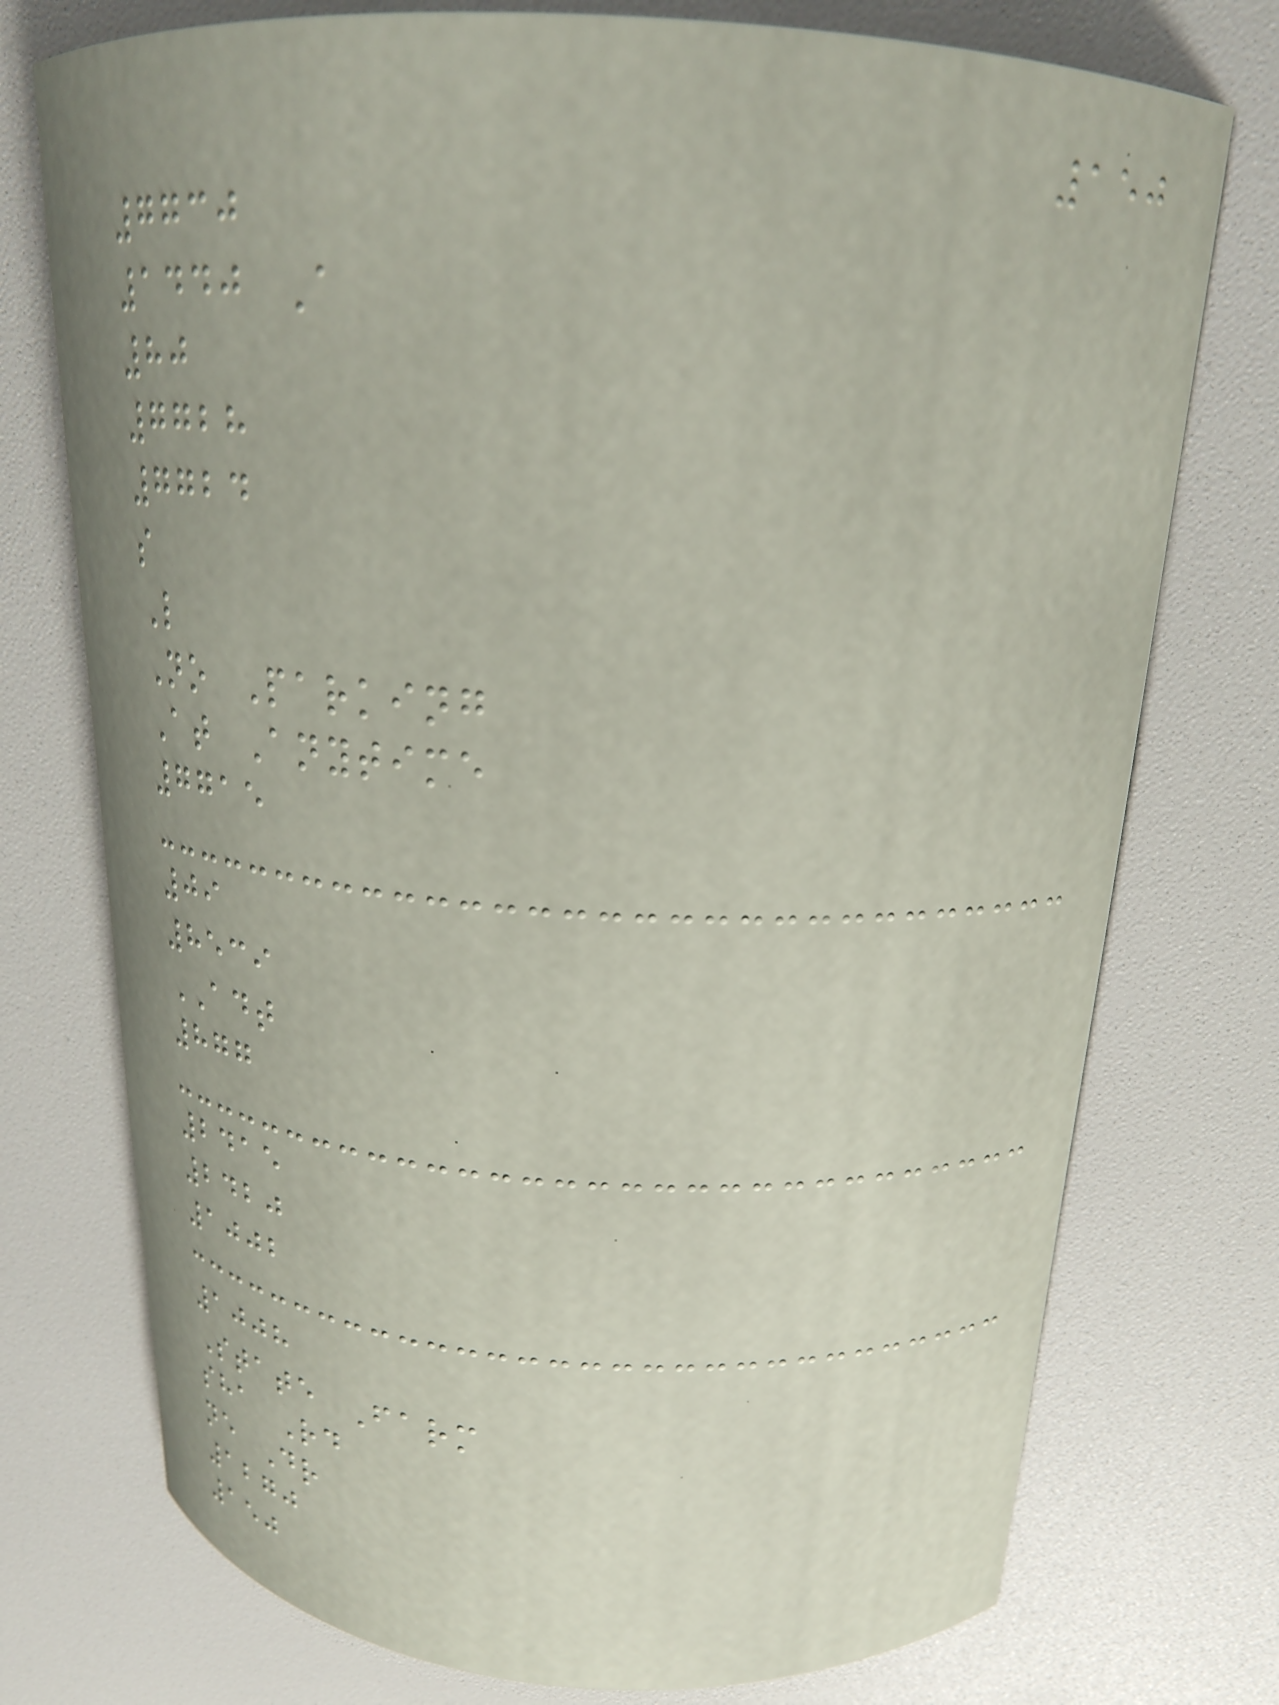150
7730
1440 A
80
7728
7724
s
L
No Parking
At Anytime
7715
09
8539
ADT
877
2415
2420
1002
1008
State Farm
sha Rd
ne Dr
1270
150
